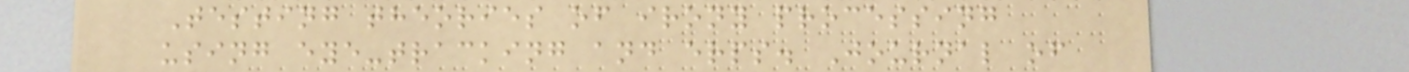Testing theories of irony processing
using eye-tracking and erps. Journal of
